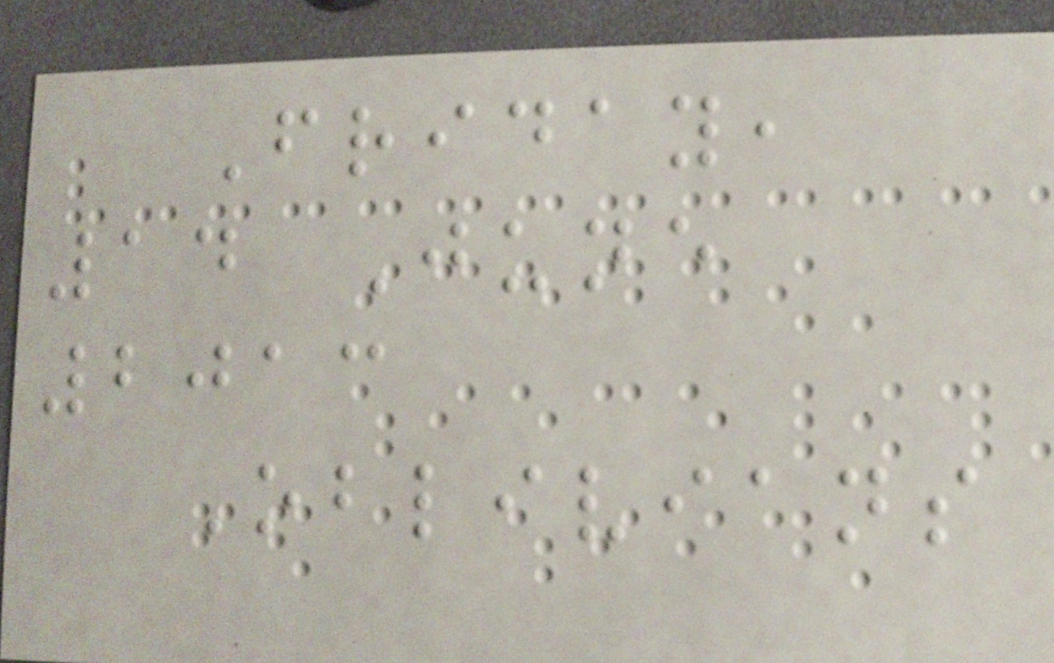Friday,
14 June
2013
Oblivians
